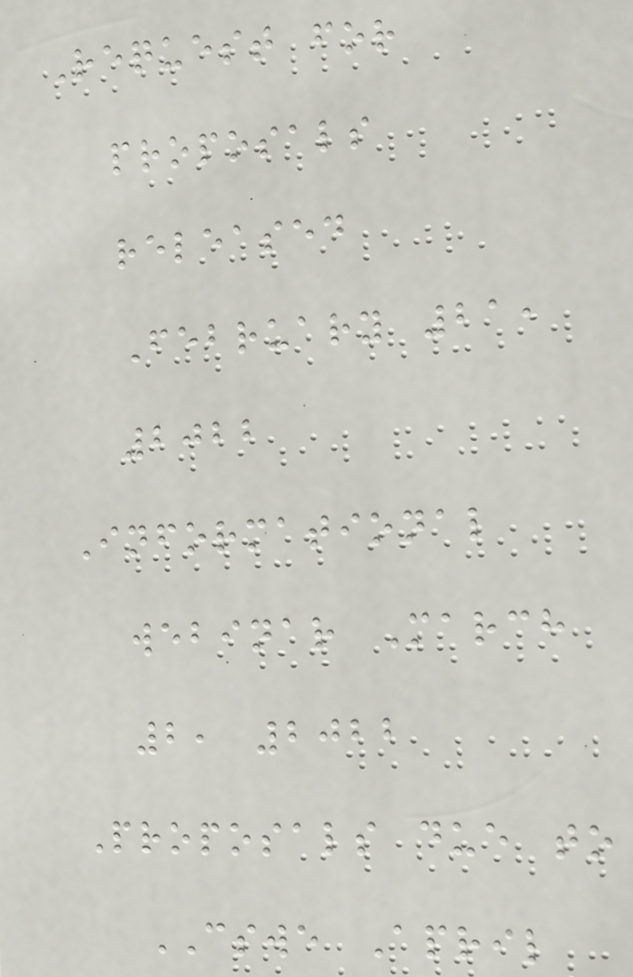Request for
proposals
released
February 21,
2022
Informational
webinar March
2, 2022
Proposals due to
CSWE April
